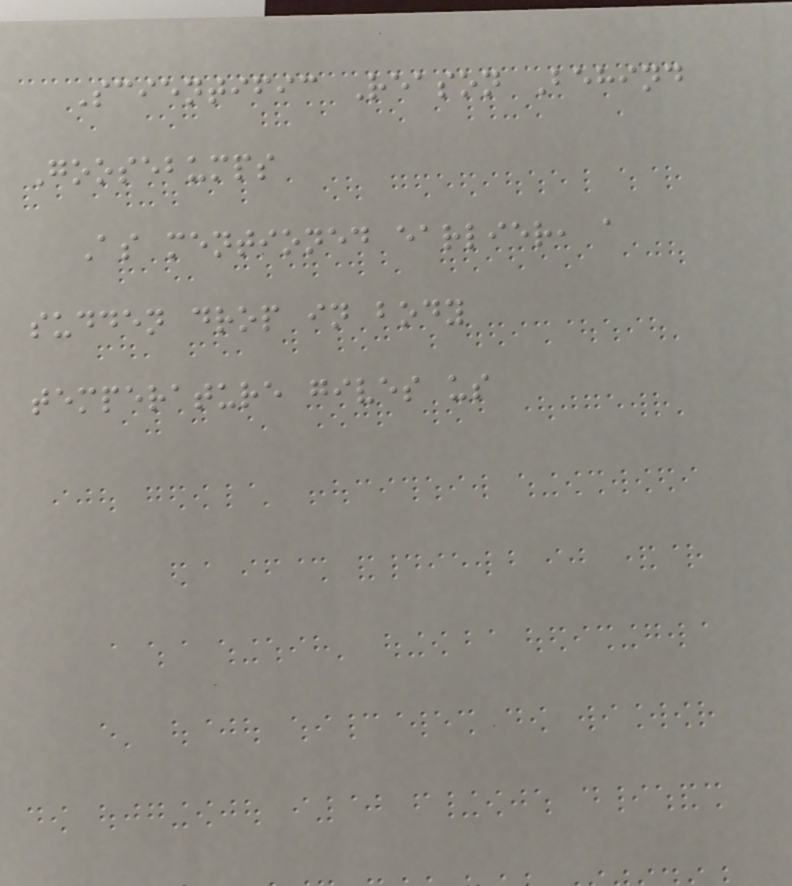Scientific Reason Behind
Goosebumps
As mentioned earlier, a
sudden drop in body
temperature gives us
